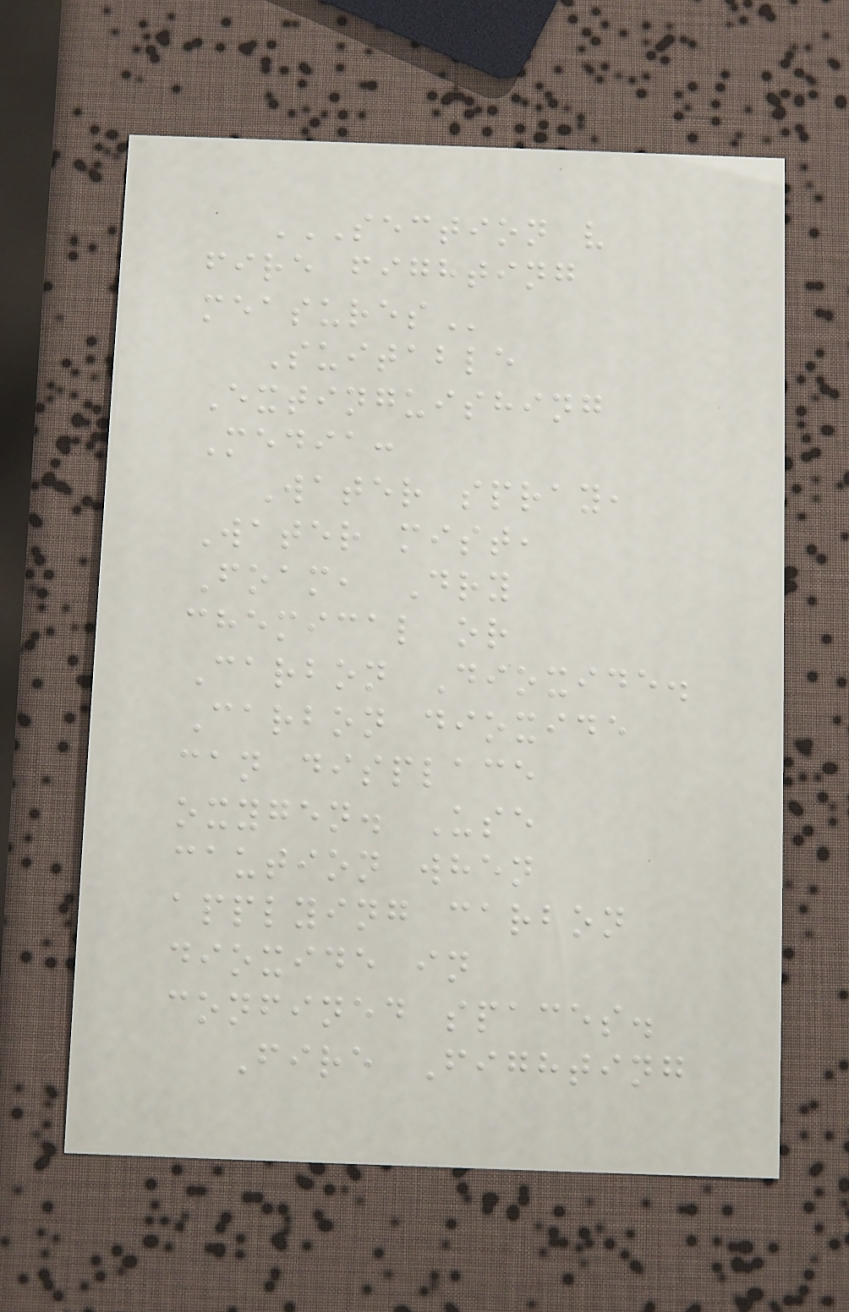SECTION V
FIRE FIGHTING
MEASURES
Suitable
Extinguishing
Media:
Water spray,
Water mist,
Foam, Dry
chemical or
Carbon Dioxide.
Carbon dioxide
can displace
oxygen. Use
caution when
applying carbon
dioxide in
confined spaces.
Fire Fighting
